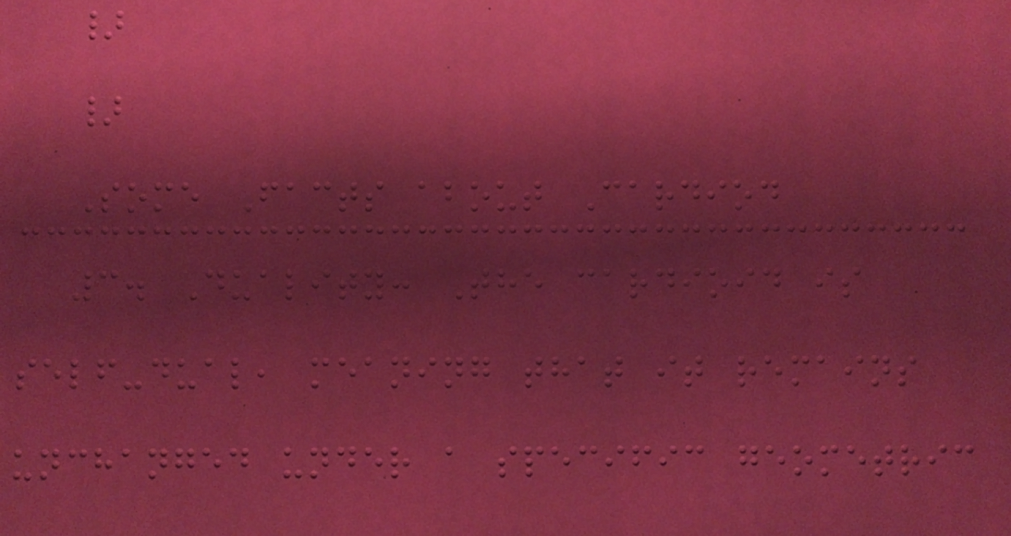}
}
Some Facts about Cardiod
3. Duality: The cardioid is
self-dual, meaning that it remains
unchanged under a specific geometric
